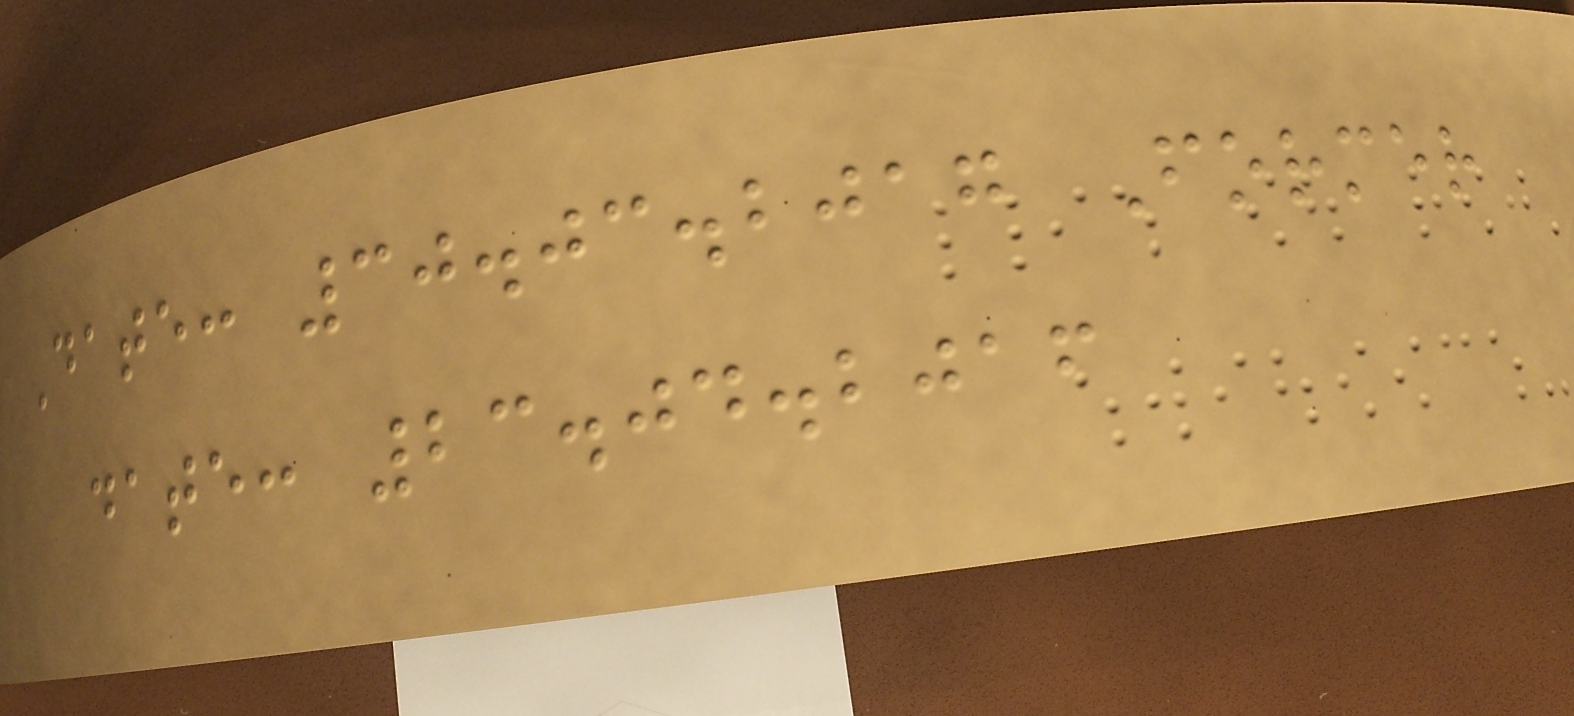Date: 30.03.2017 Former
date: 23.04.2016
